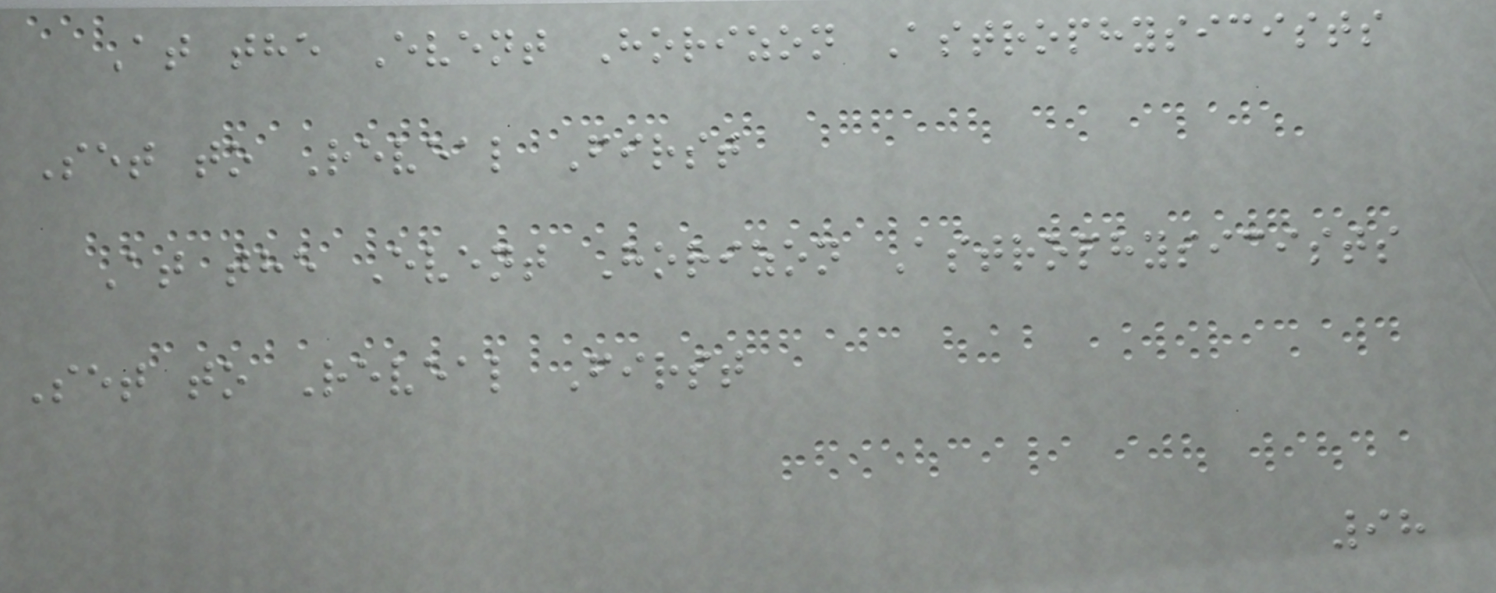At the Event Horizon Astrophysicists
Set to Reveal First
At the Event Horizon Astrophysicists
Set to Reveal First
98
